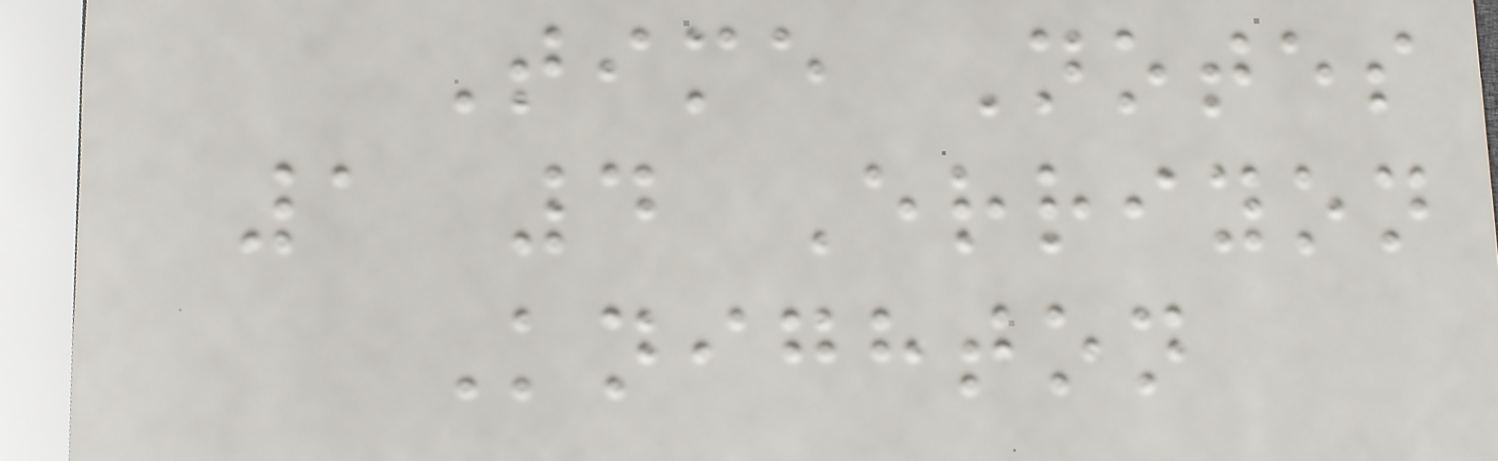Time Notes
1 4 Erriyon
Knighton
